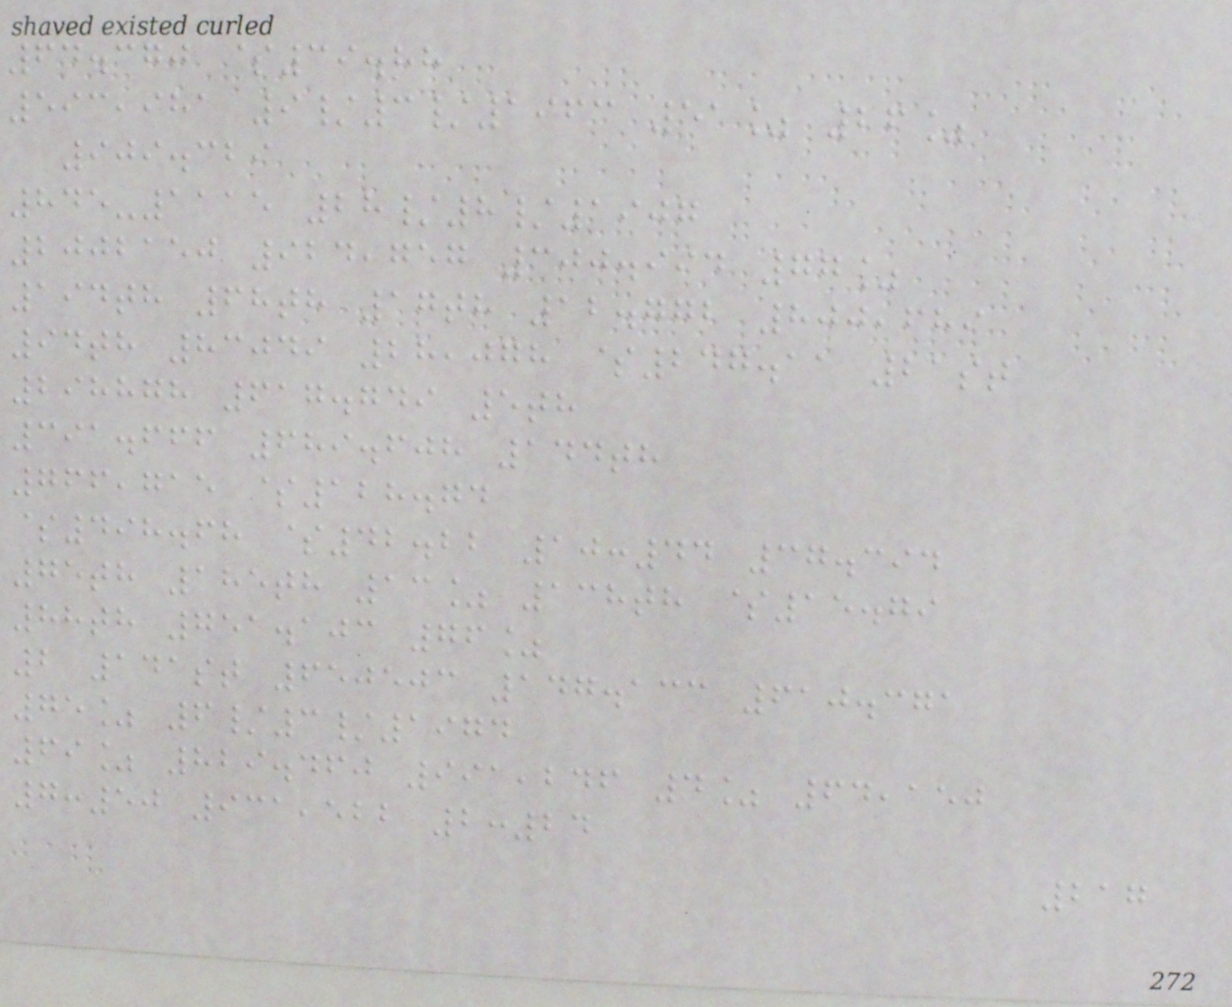64.370 $39.88
593,981 9/3/1963 51% 26%
909.329
845-1115 28/8/1907
2002150 924,757 300.994 77%
194th 68th 17th 12.772 800,689
94th 83049 28,078 $247.11 21st
298878 617.749 5th
391.666 689.608 144th
766,715 $128.74
$498.68 $42.22 10:44 37.394
75th 185th 13% 138th $15.79
88th 751.103 76%
2 141st 650503 147.133 610.371
75% 6/3/1974
69% 829.460 991,246 4% 64,150
7:50 931,522 2:24
217
